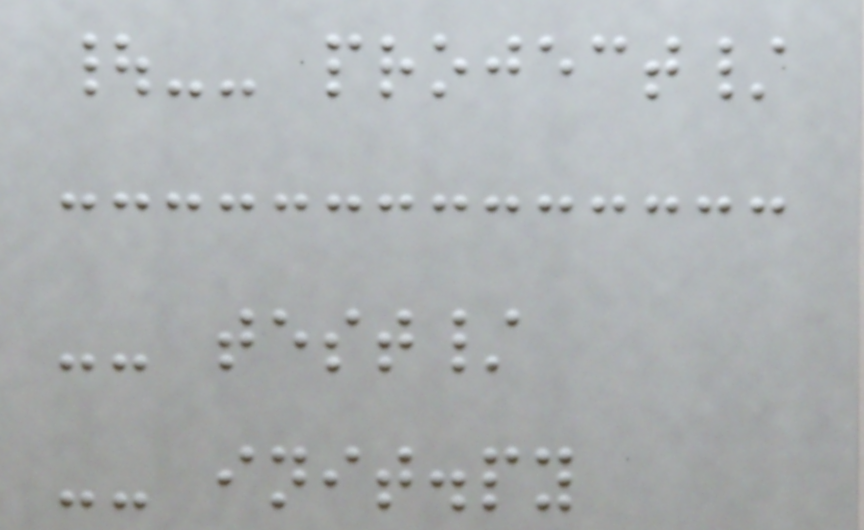|-- project/
-- test/
-- init.py
